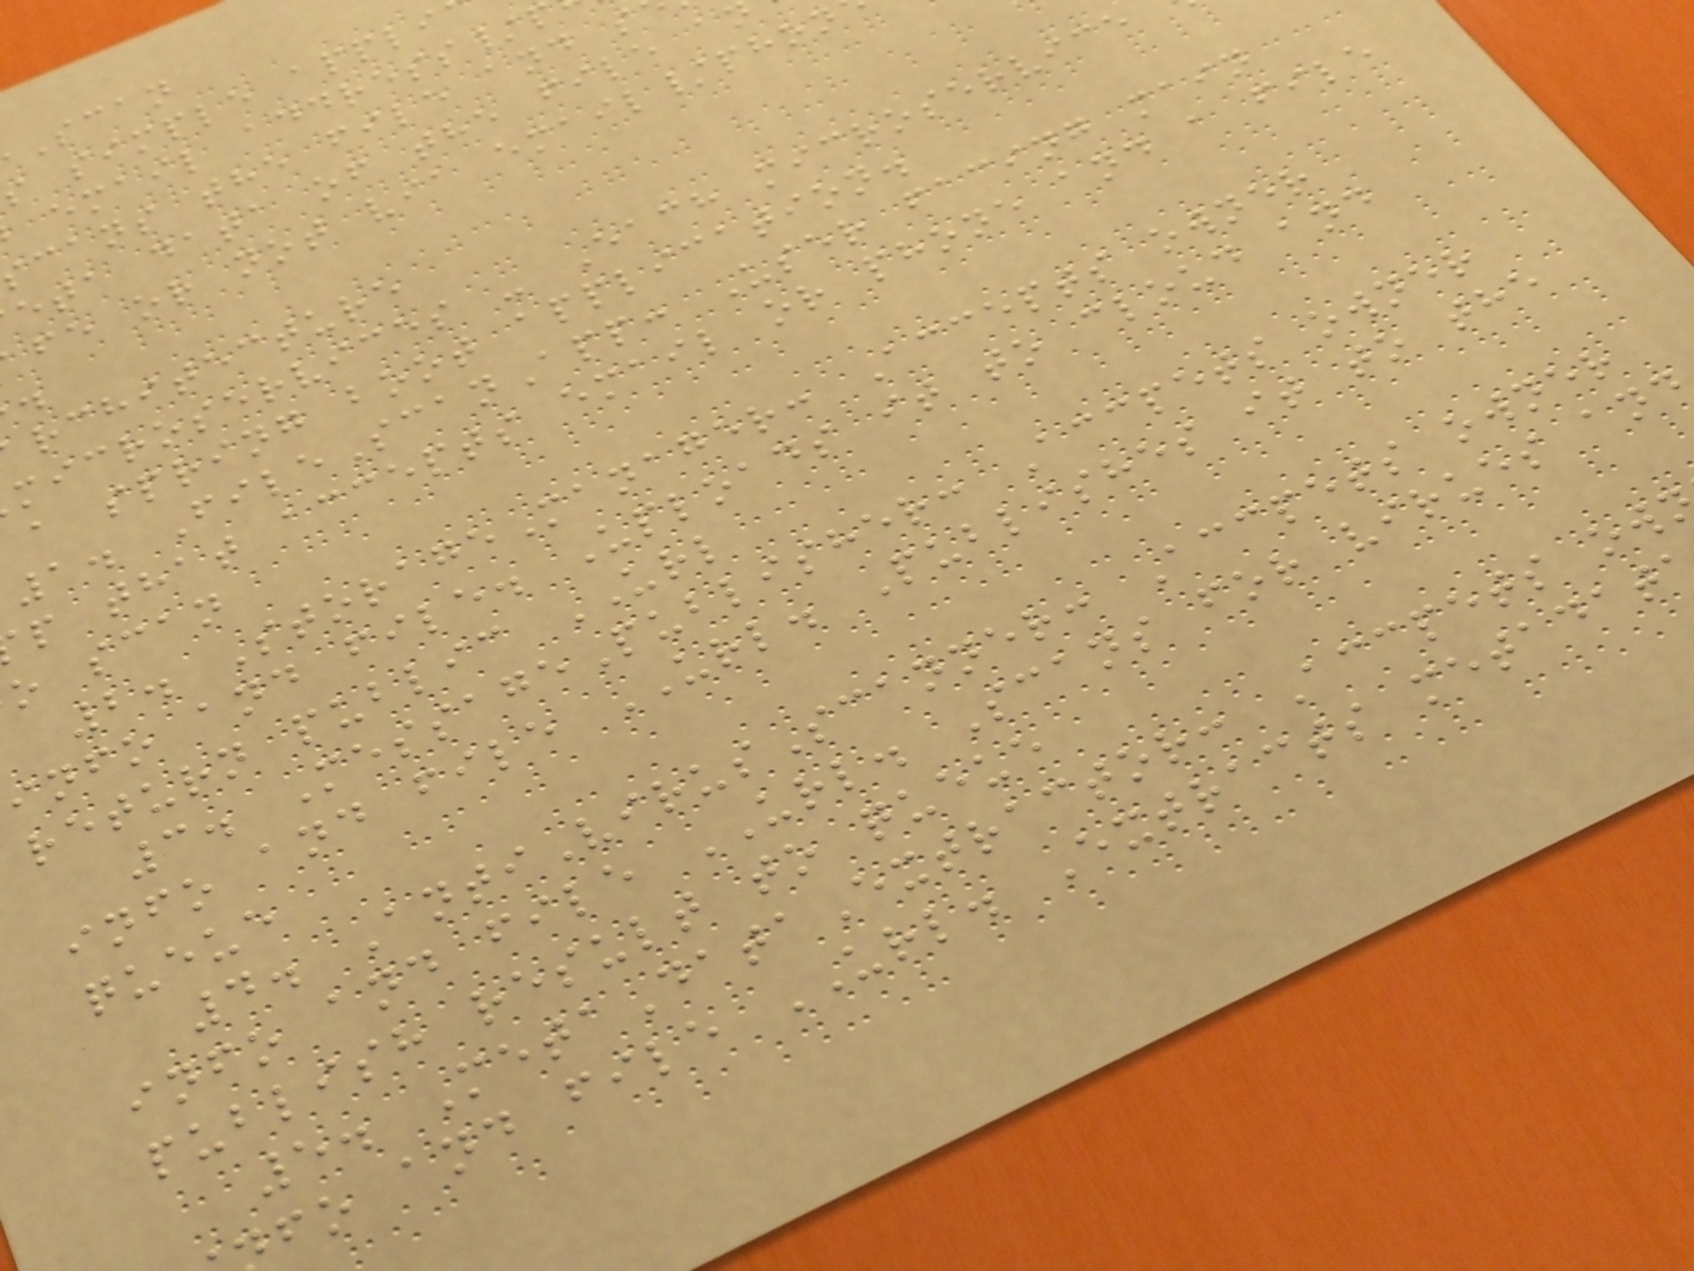Scan
s simple appli
email address/p
cans the file and s
eta data of the file a
fe or not via email/phon
rchitecture
microservices - Each microservice
a spring boot application.
1. FileScanApp: User facing main
p that accepts email or phone and a file
o scan
2. StorageManager: Accepts owner
info and file. Uploads it to cloud and
return public URL
3. MessagePublisher: Accpets owner
info and file URL. Publishes it to the
queue
4. AntiVirusScanner: Accpets owner
info and file URL. Scans for virues and
publish result to queue
5. MetaDataExtractor: Accpets ow
fo and file URL. Extracts metadat
